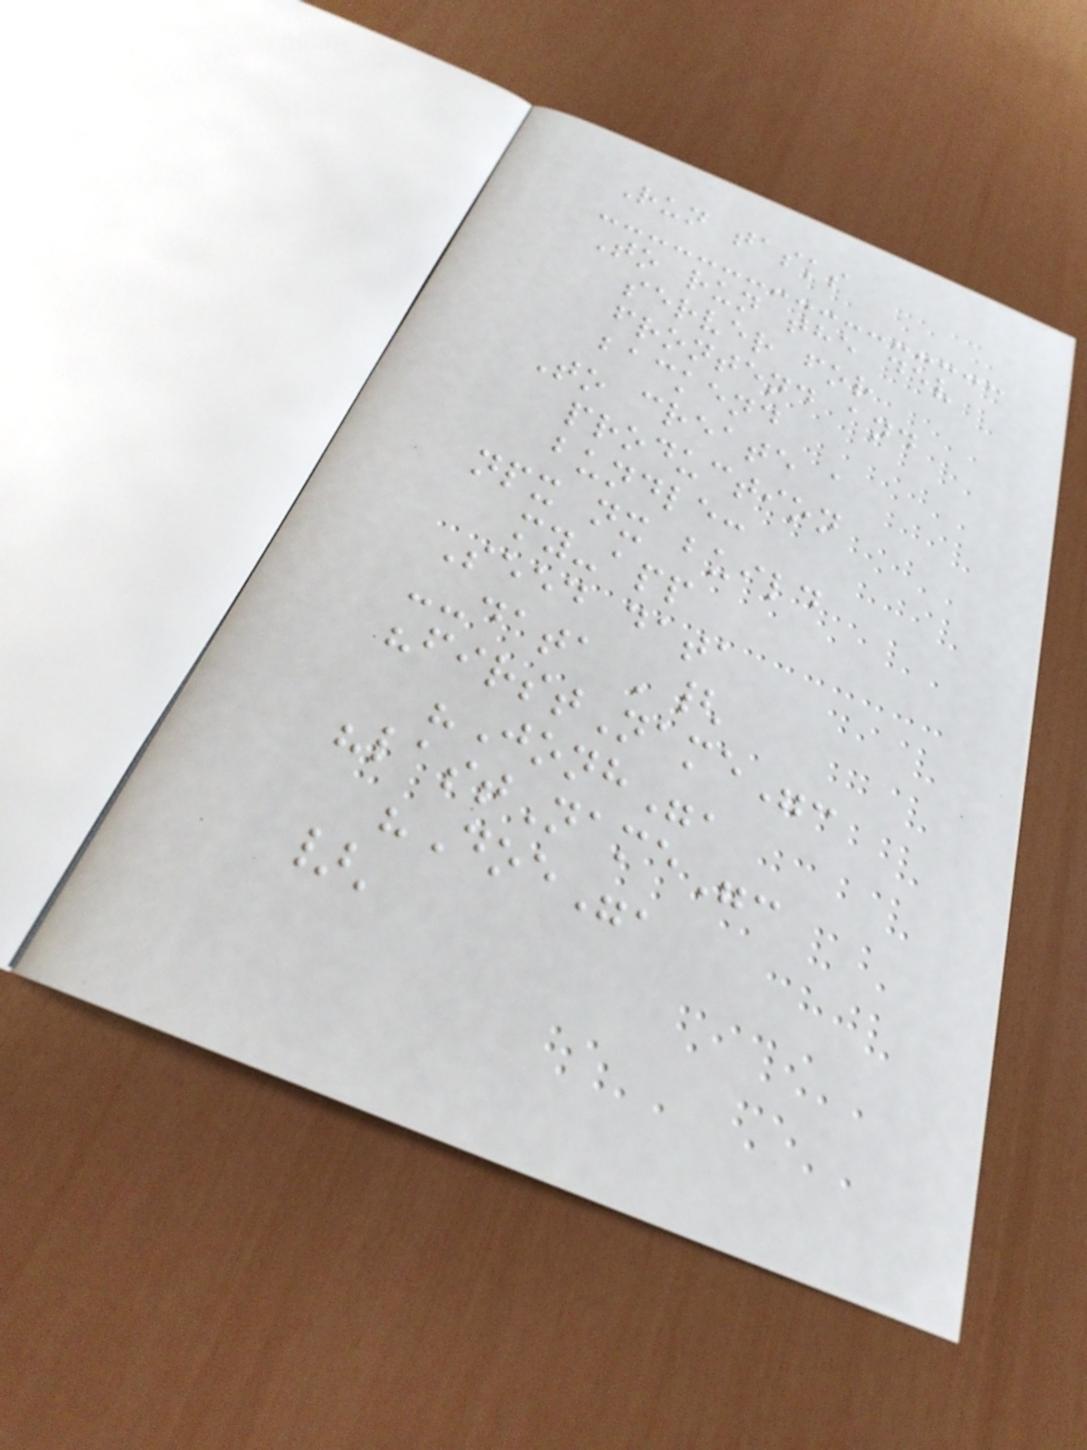Run tasks
To run the dev
server for
frontend and
backend
To create a
production
bundle:
npx nx build
my-app
Seed data
--data '{
"firstName":
"Jonh",
"lastName":
"Doe",
}'
